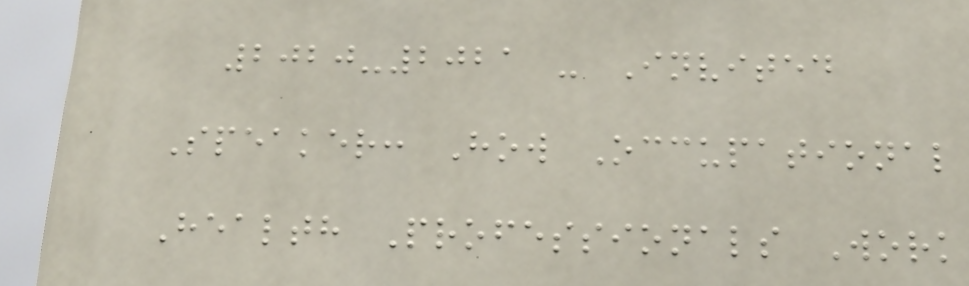2020-2021 - Invited
Speaker: How Occupational
Health Professionals Work
